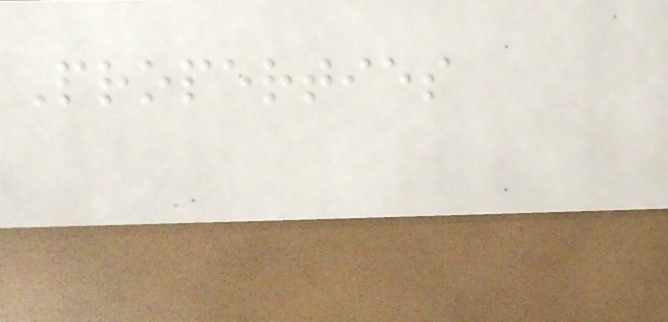Properties
